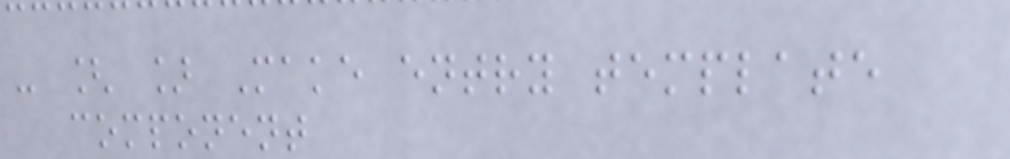- [ ] Make entry template
component
